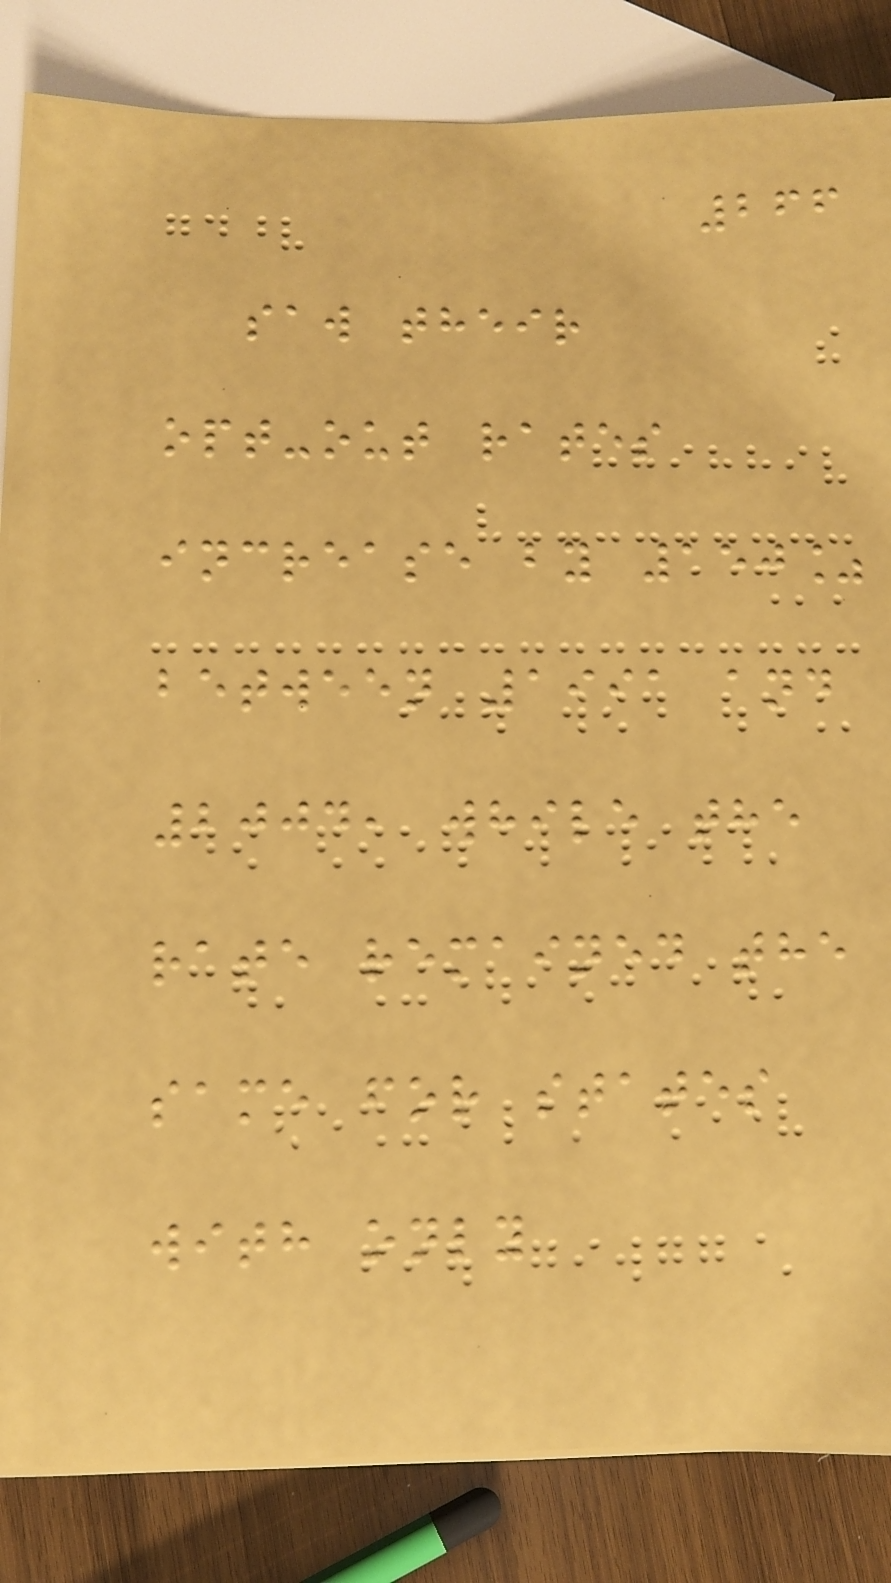266
saw their
opt-out rates
increase by 150%
between 1991 and
2004, while the
rate remained the
same for states
with only
